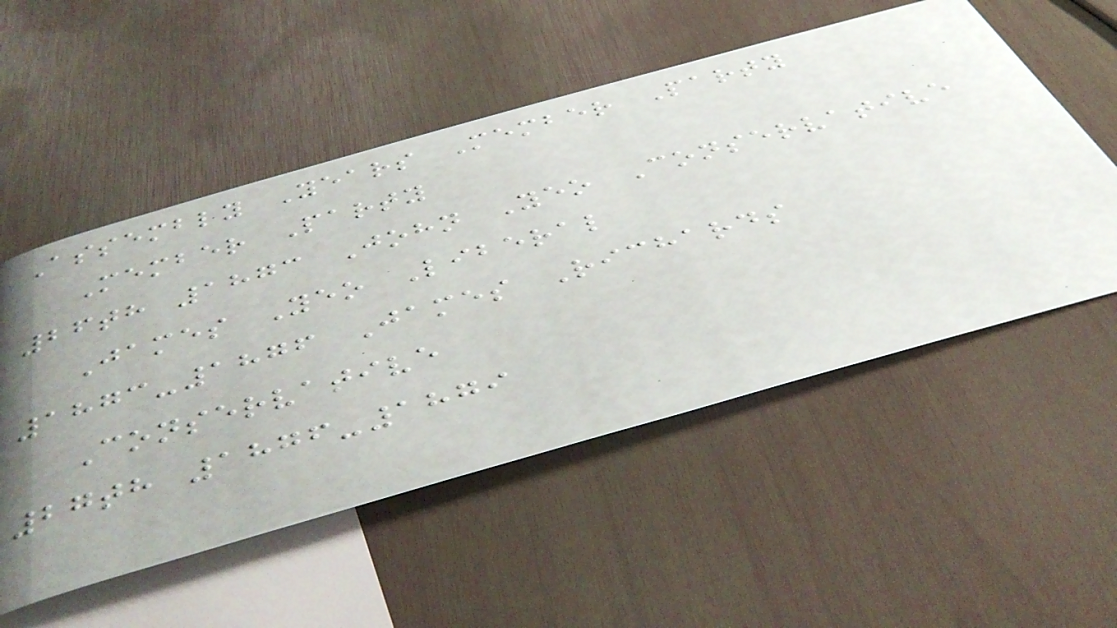Assembly Years Member Party
Member Party
26th 1873 John Yeo Conservative
James Yeo Liberal
1873-1876 James Richards
Conservative
27th 1876-1879
